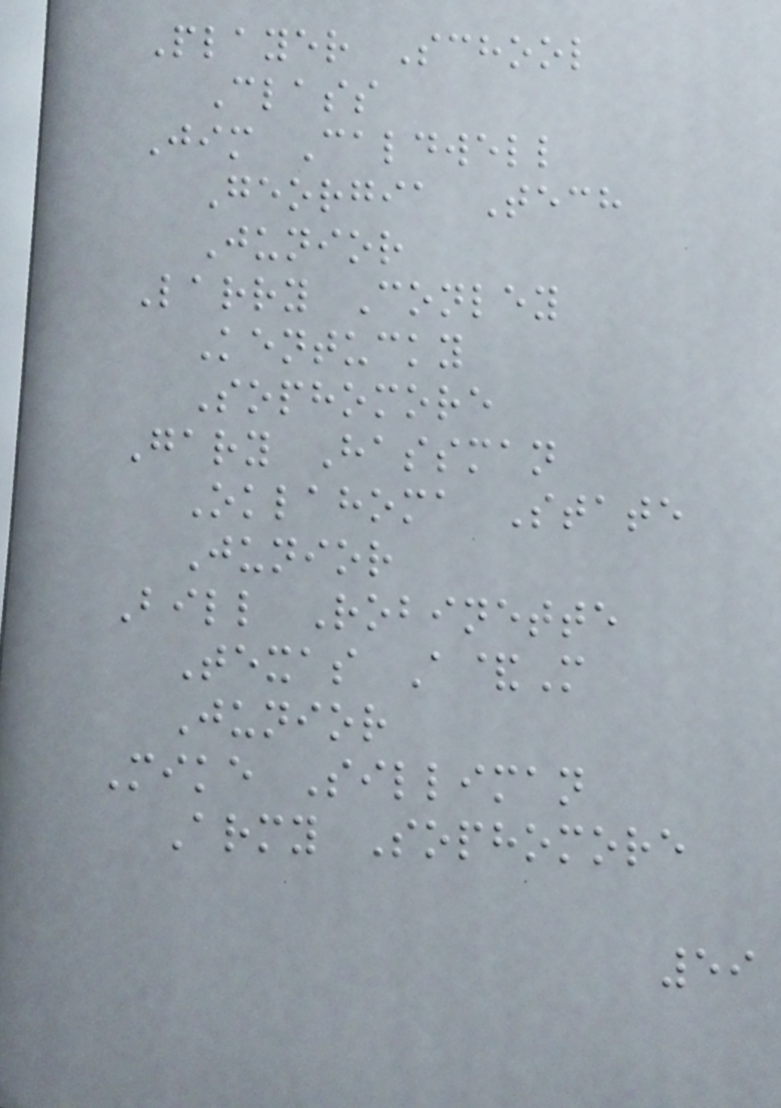Player School
Class
Jim Caldwell
Georgia Tech
Junior
Larry Conley
Kentucky
Sophomore
Gary Hassman
Oklahoma State
Junior
Bill Robinette
Texas A&M
Junior
Mike Silliman
Army Sophomore
59
